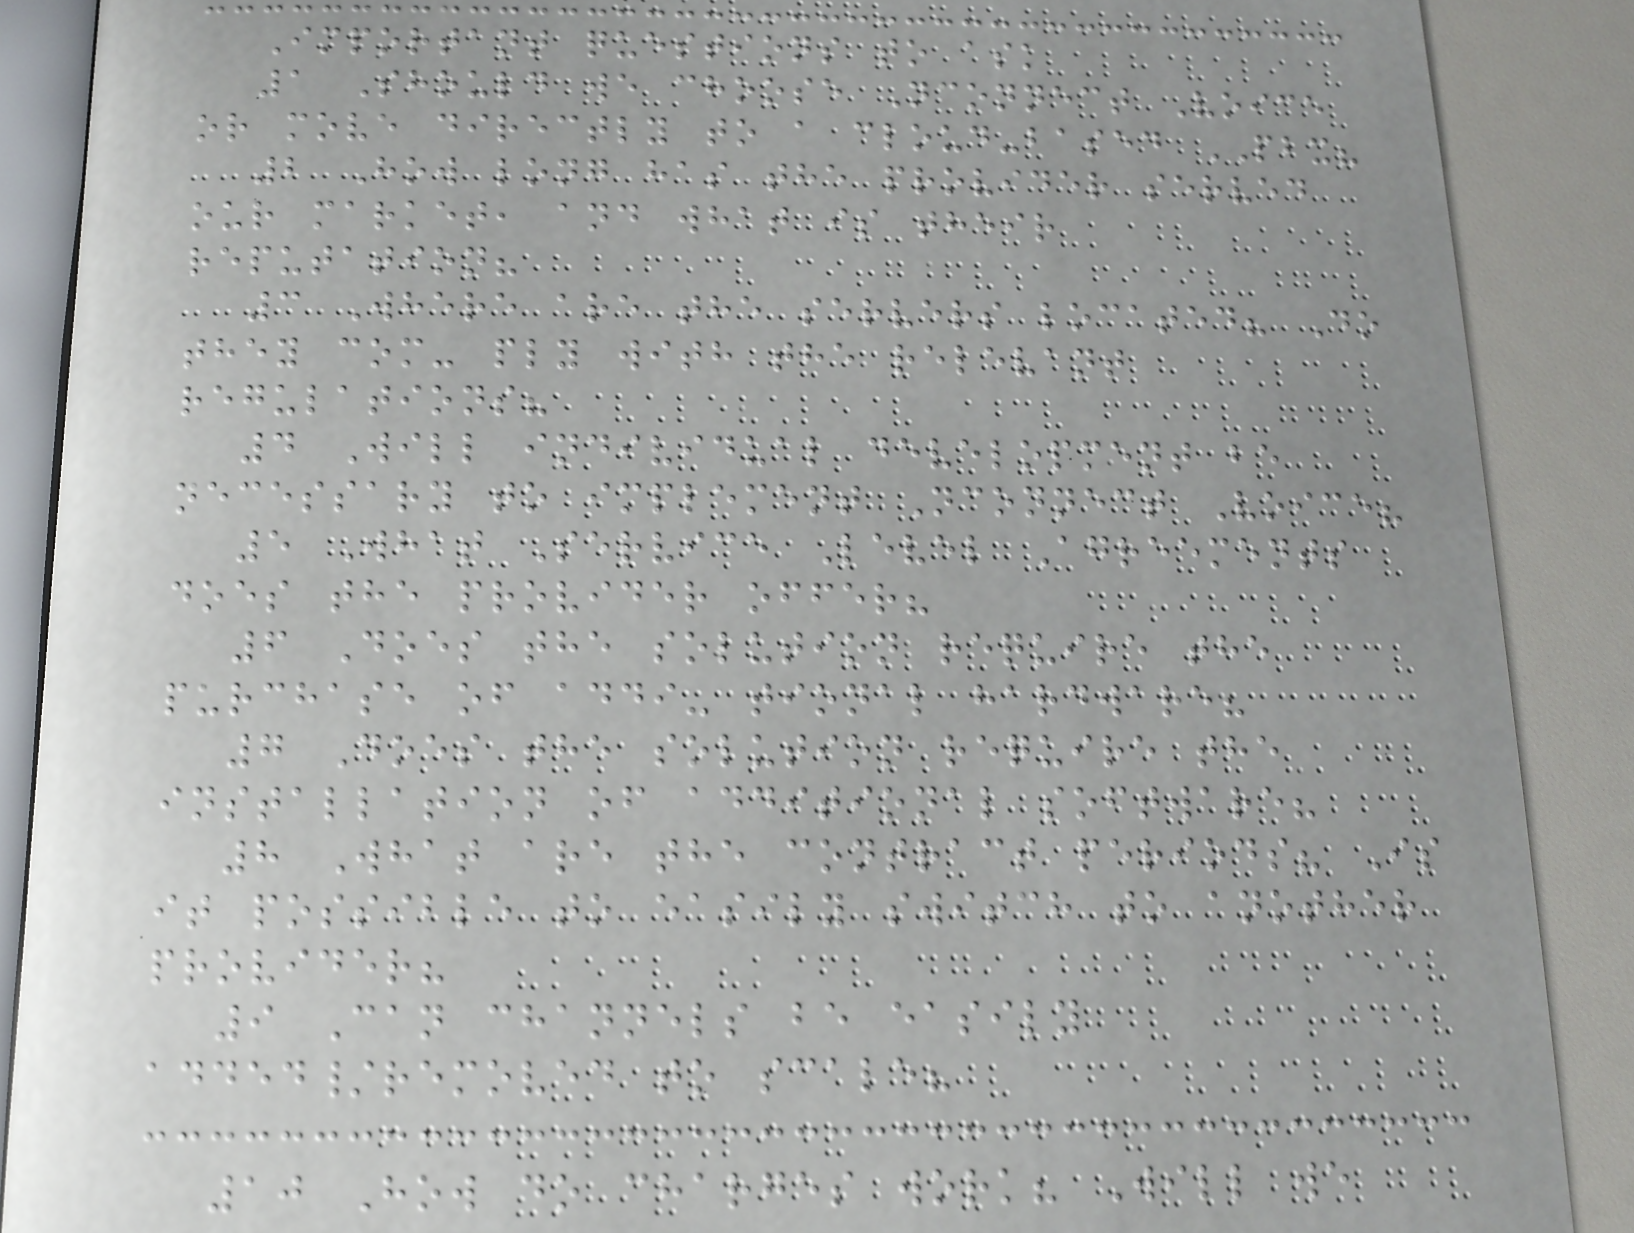Important questions to ask
1 Should we choose Nconnect Voice
or move directly to a cloud-based PBX?
2 How long has the provider served
our market, and what is their
reputation?
3 Where are the servers located? Do
they com- ply with the relevant
regulations?
4 Will individual development be
necessary to implement Nconnect Voice?
5 What Service Level Agreements
does the provider offer?
6 Does the solution require the
purchase of addi- tional hardware?
7 Does the solution require the
installation of additional software?
8 What are the contract periods? Is
it possible to easily switch to another
provider?
9 Can channels be easily
added/removed to scale?
10 How do charges work? Will we
